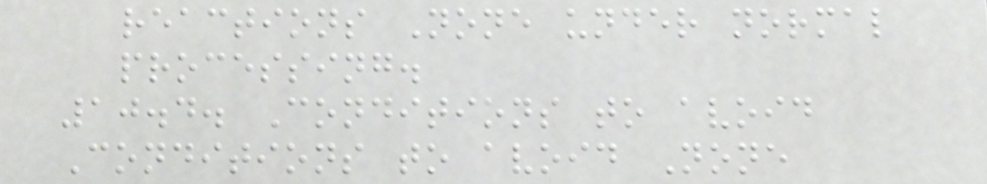reactions None under normal
processing.
10.4. Conditions to avoid
Conditions to avoid None
